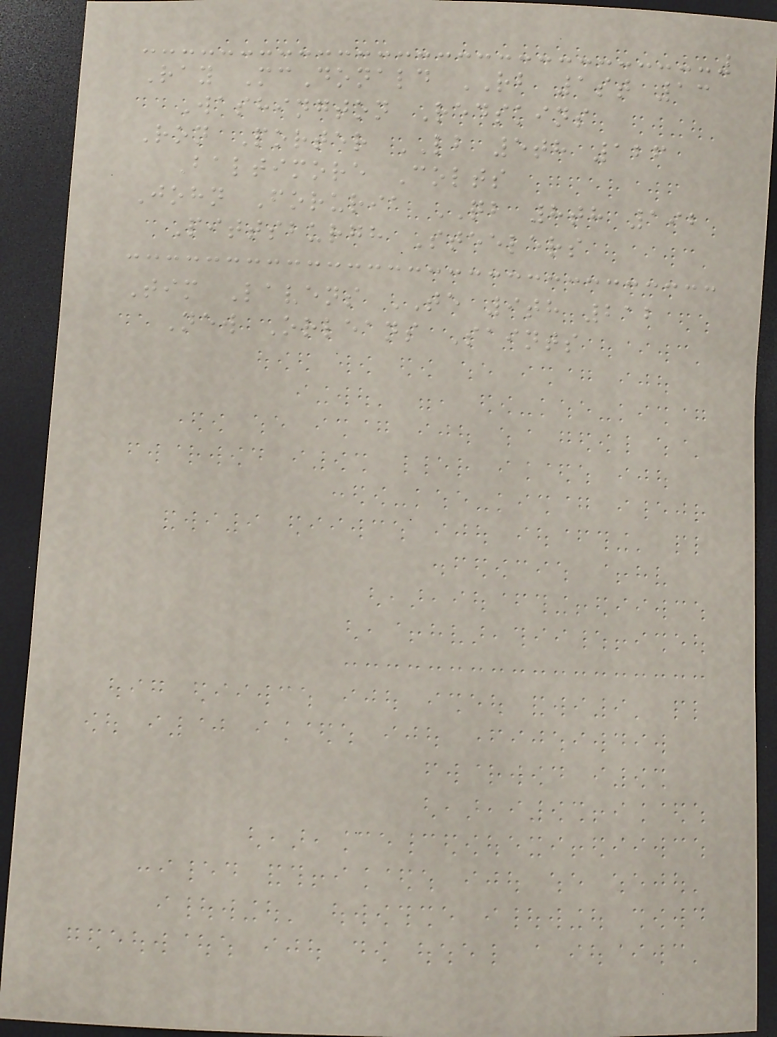Ray McDonald RB 1st 13
Washington Redskins
Ron Porter LB 5th 126
Baltimore Colts
John Foruria QB 8th 192
Pittsburgh Steelers
Tim Lavens TE 9th 212
New Orleans Saints
